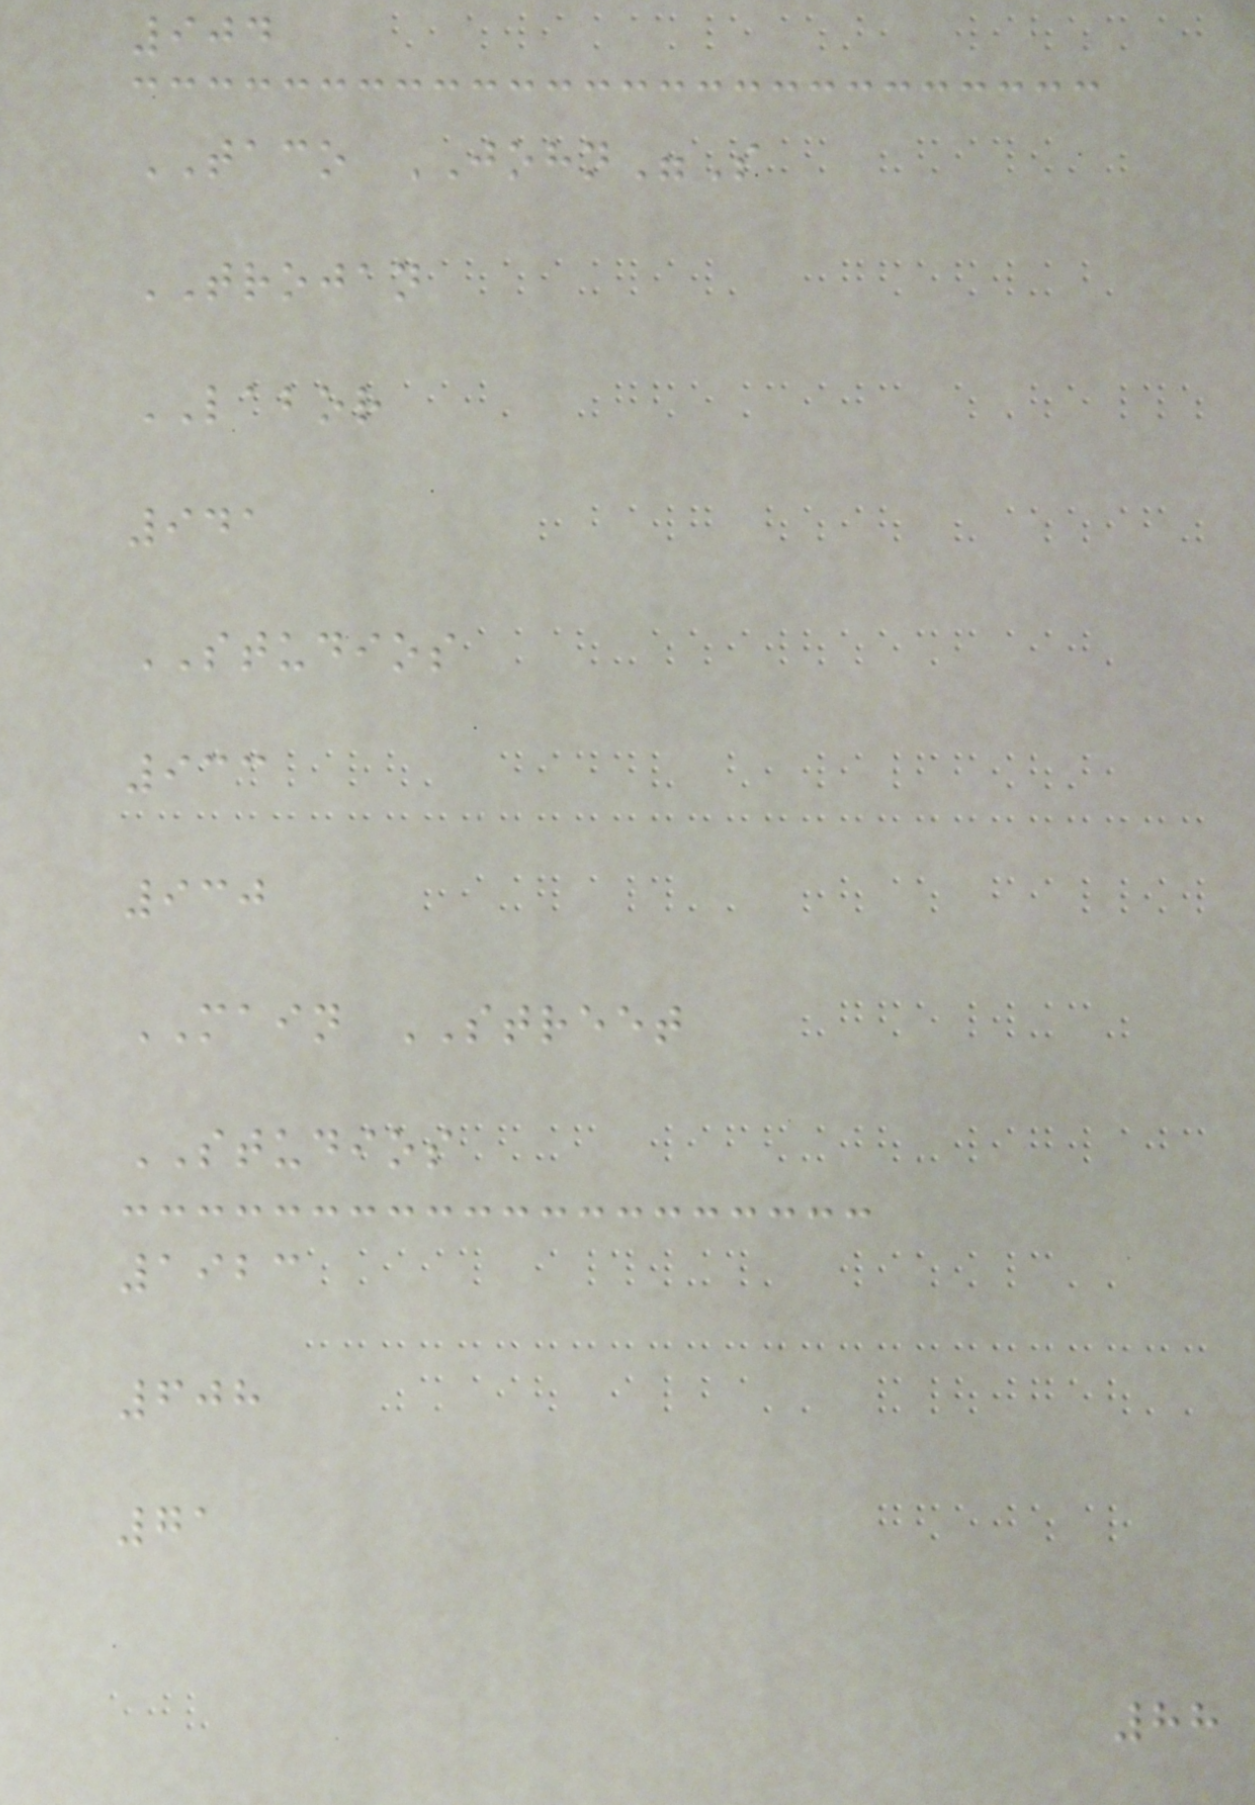904
TACO JOHN"S
TROJAN
LABOR
941
STUDIOS
933
930
MAIN STREET
STUDIOS
1923
608
71
88
